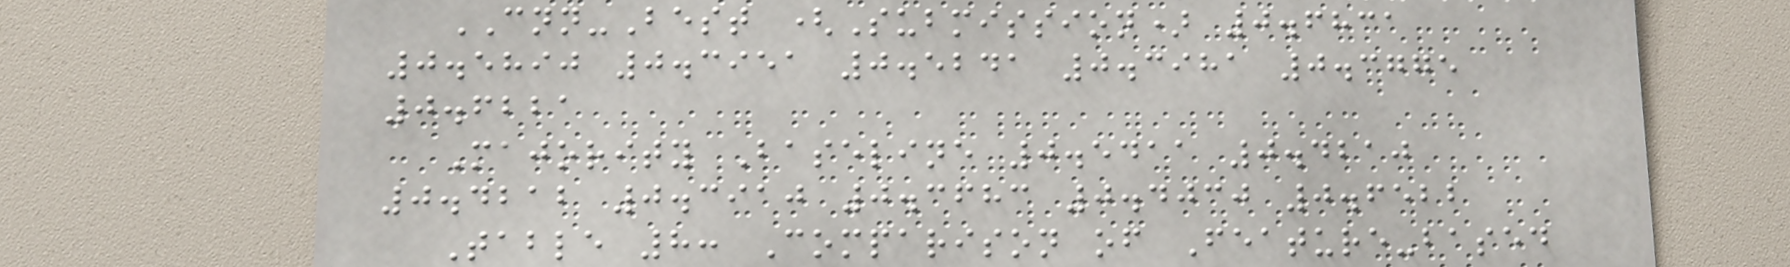CNN-Best (Submission) 0.6831
0.5890 0.3951 0.5241 0.3981 0.3775
0.6221
Majority Baseline 0.5411 0.4210
0.4212 0.3910 0.3683 0.4030 0.6522
Table 8: Comparison of Feature-based
